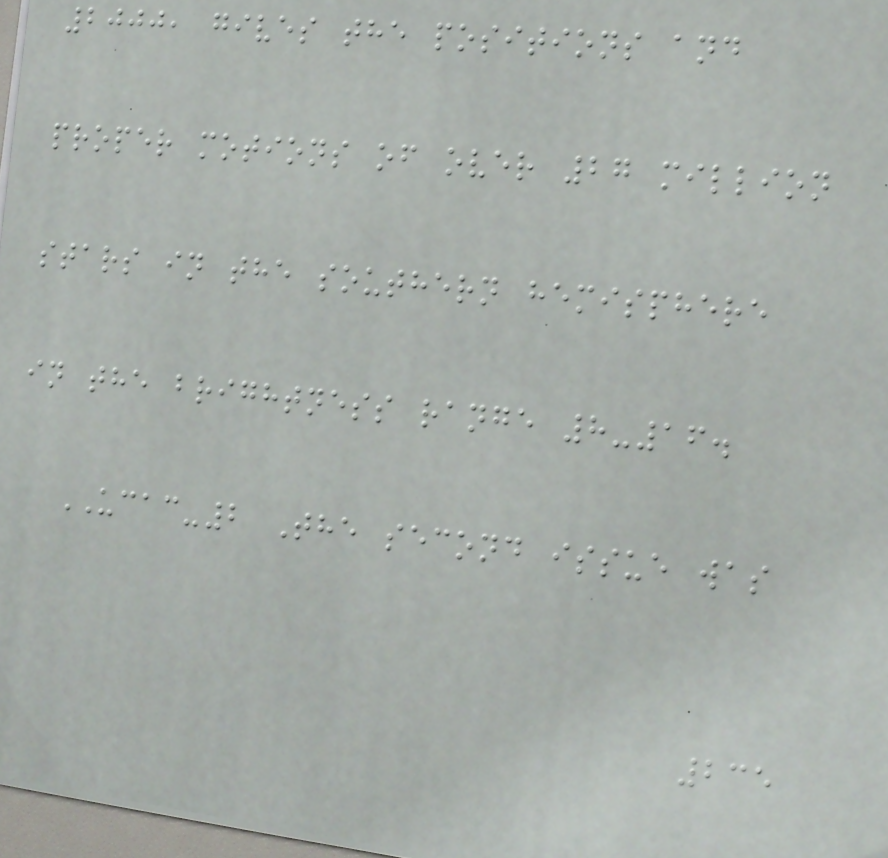2000, gives the positions and
proper motions of over 27 million
stars in the southern hemisphere
in the brightness range 8-16.
UCAC-2 The second issue was
235
